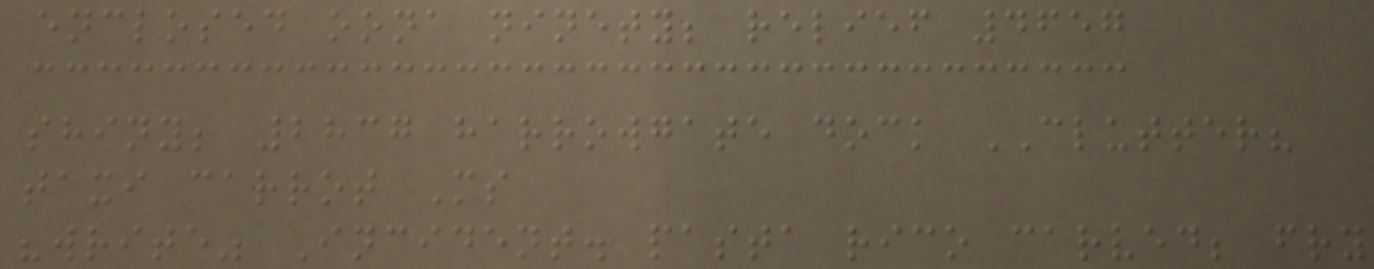enclosed oona ninety; relief 4657
shiny; 2837 harrowgate dock CLUTTER?
taxi carrot Ms
"write" Incident. pasta rico carved; fry
